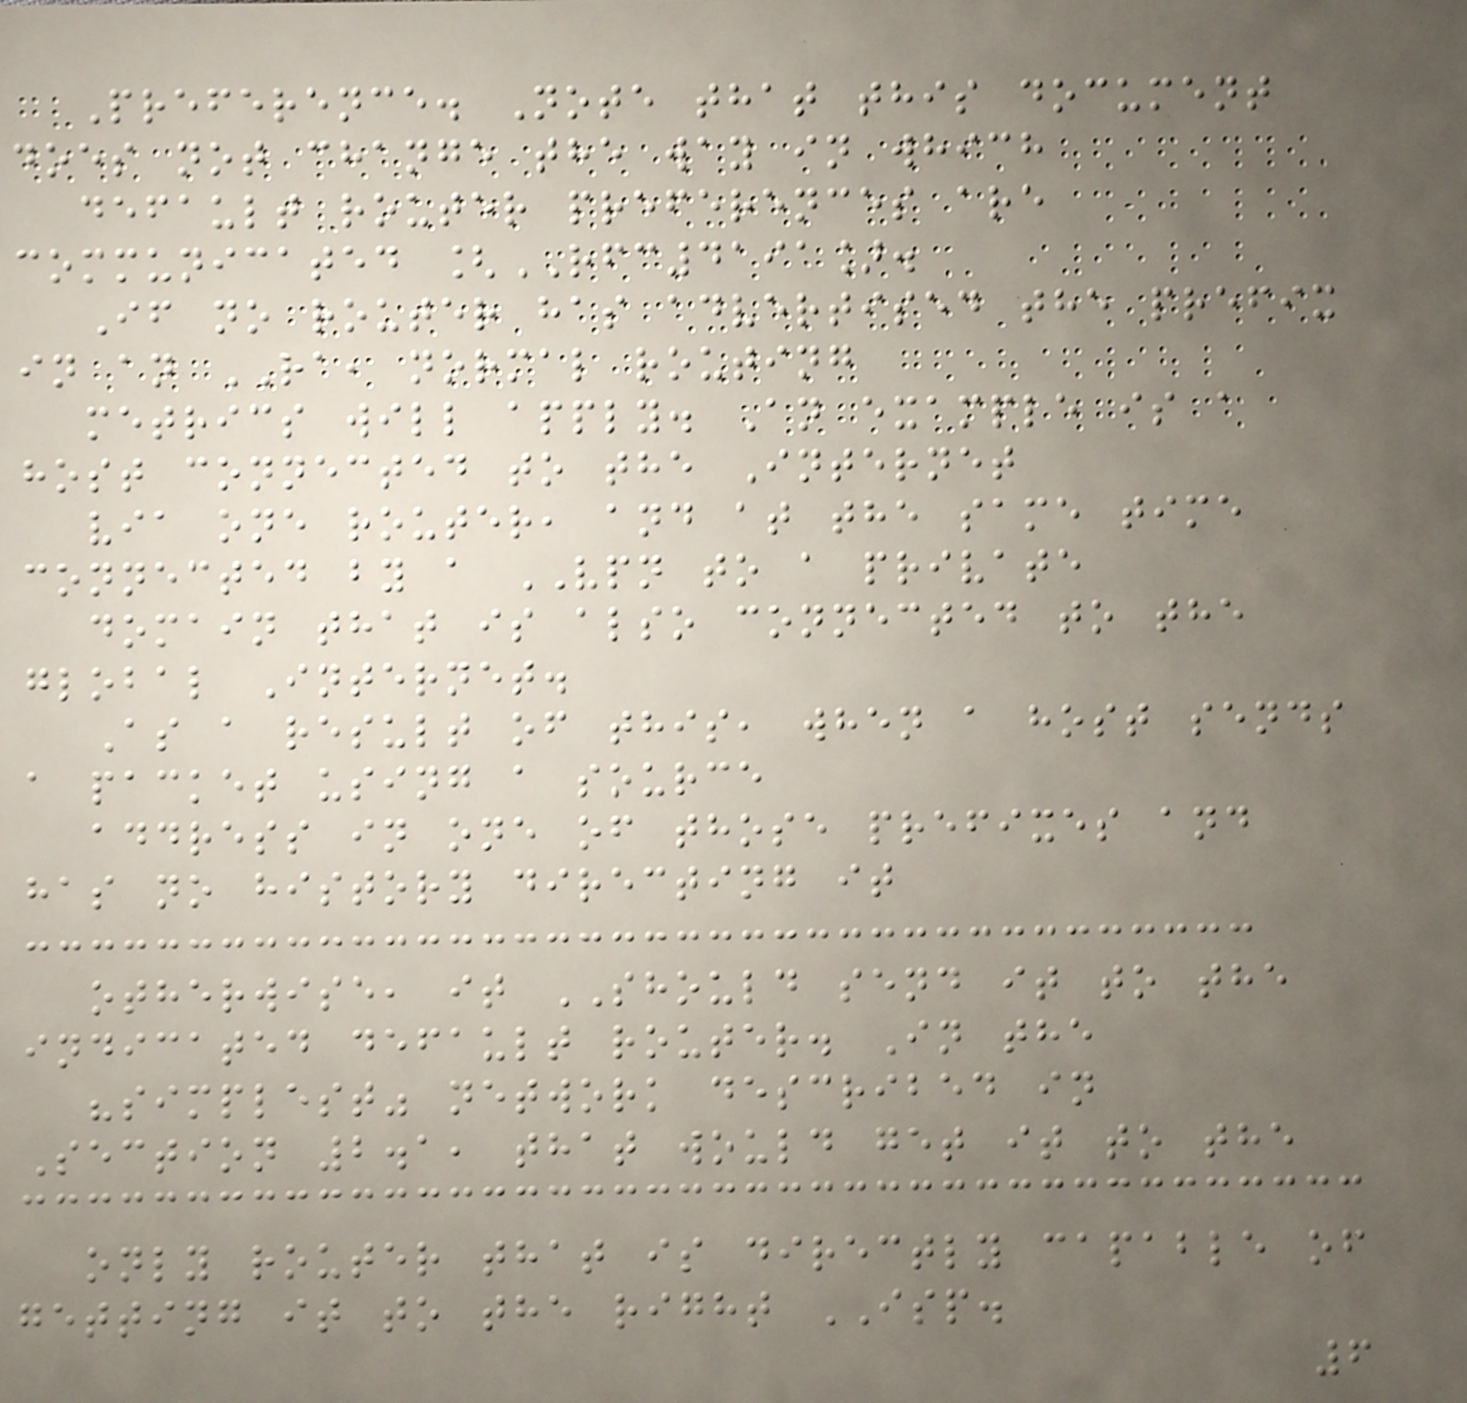Preference. Note that this document
does not change the way in which
default router preferences are
communicated [RFC4191].
If no router has advertised the prefix
in an RA, normal routing
metrics will apply. An example is a
host connected to the Internet
via one router, and at the same time
connected by a VPN to a private
domain that is also connected to the
global Internet.
As a result of this, when a host sends
a packet using a source
address in one of those prefixes and
has no history directing it
otherwise, it SHOULD send it to the
indicated default router. In the
"simplest" network described in
Section 2.1, that would get it to the
only router that is directly capable of
getting it to the right ISP.
6
